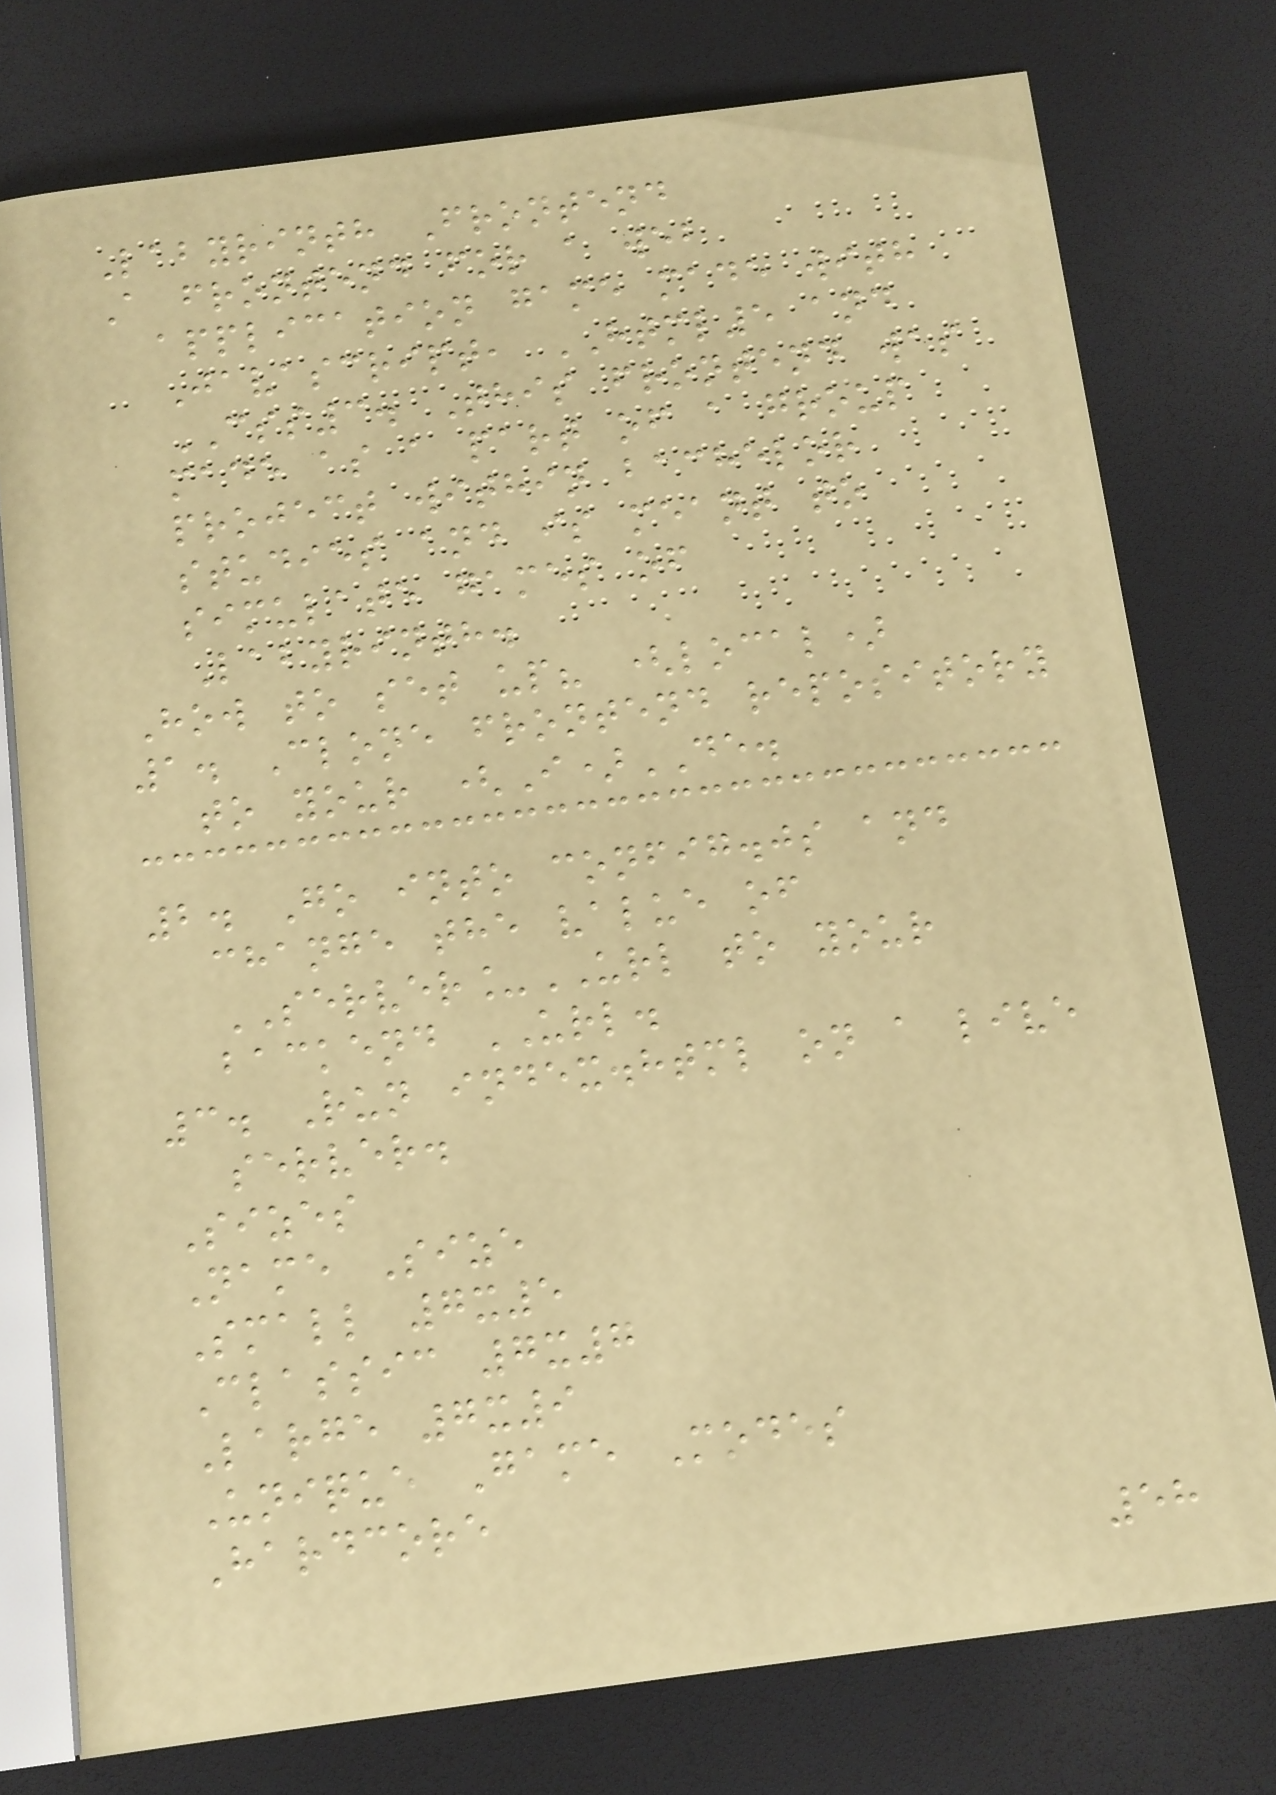Labyrinth Frontend
A frontend for a web
application game made with
Javascript, HTML5 and
CSS3. This frontend was
made as a part of a group
project within bachelor
studies and is meant to
simulate games of
Labyrinth.
How to set up? (local)
1. Clone frontend repository
to your (I)DE.
2. Go into config.js and
change the value of
SERVER_URL to your
backend URL.
3. Run index.html on a live
server.
Sizes
Name Size
Small 7x5
Classic 7x7
Large 7x9
Unique Game Modes
Hardcore
58
